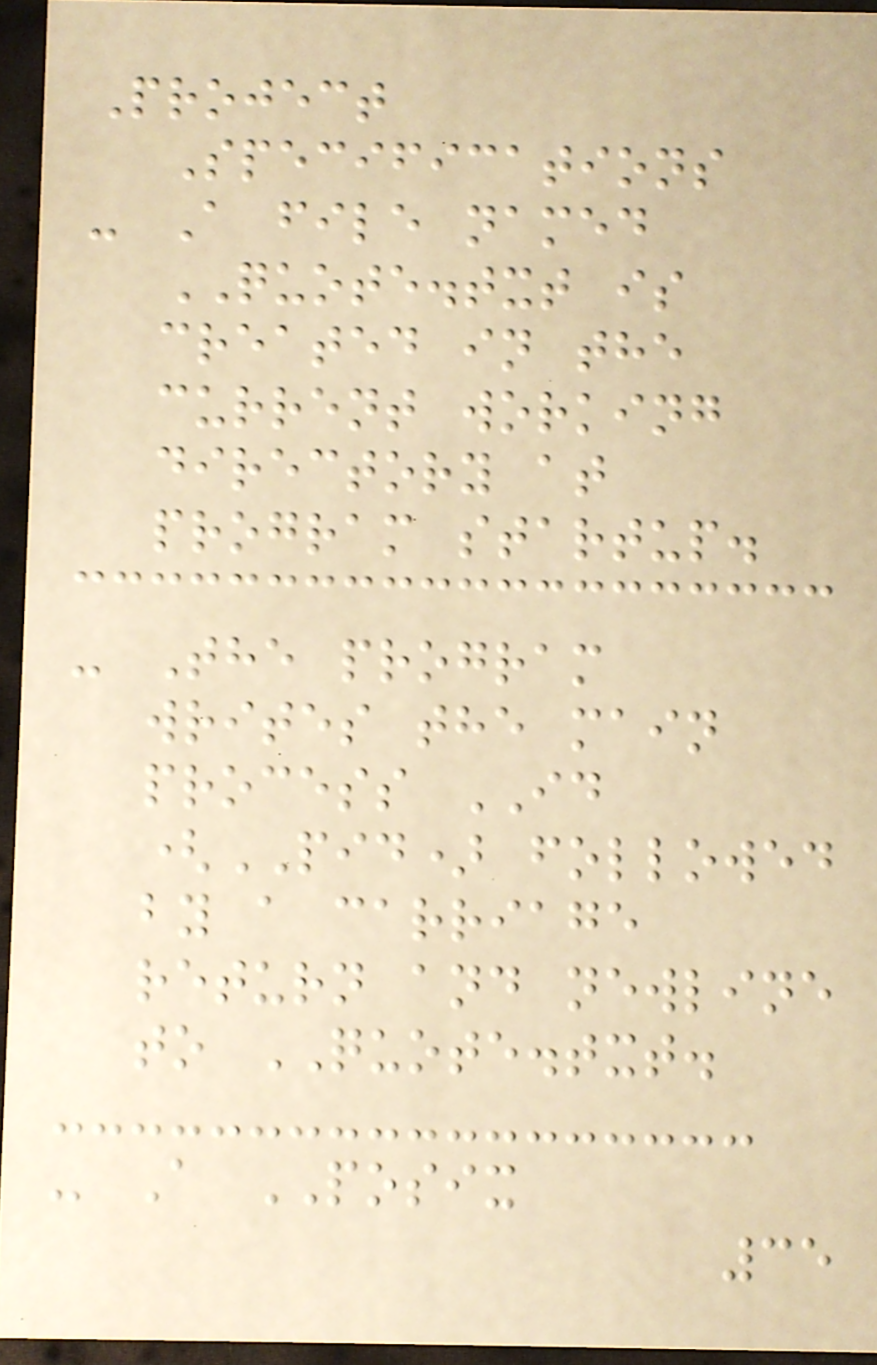Project
Specifications
- A file named
QUOTE.txt is
created in the
current working
directory at
program startup.
- The program
writes the main
process ID
(PID) followed
by a carriage
return and newline
to QUOTE.txt.
- A POSIX
35
